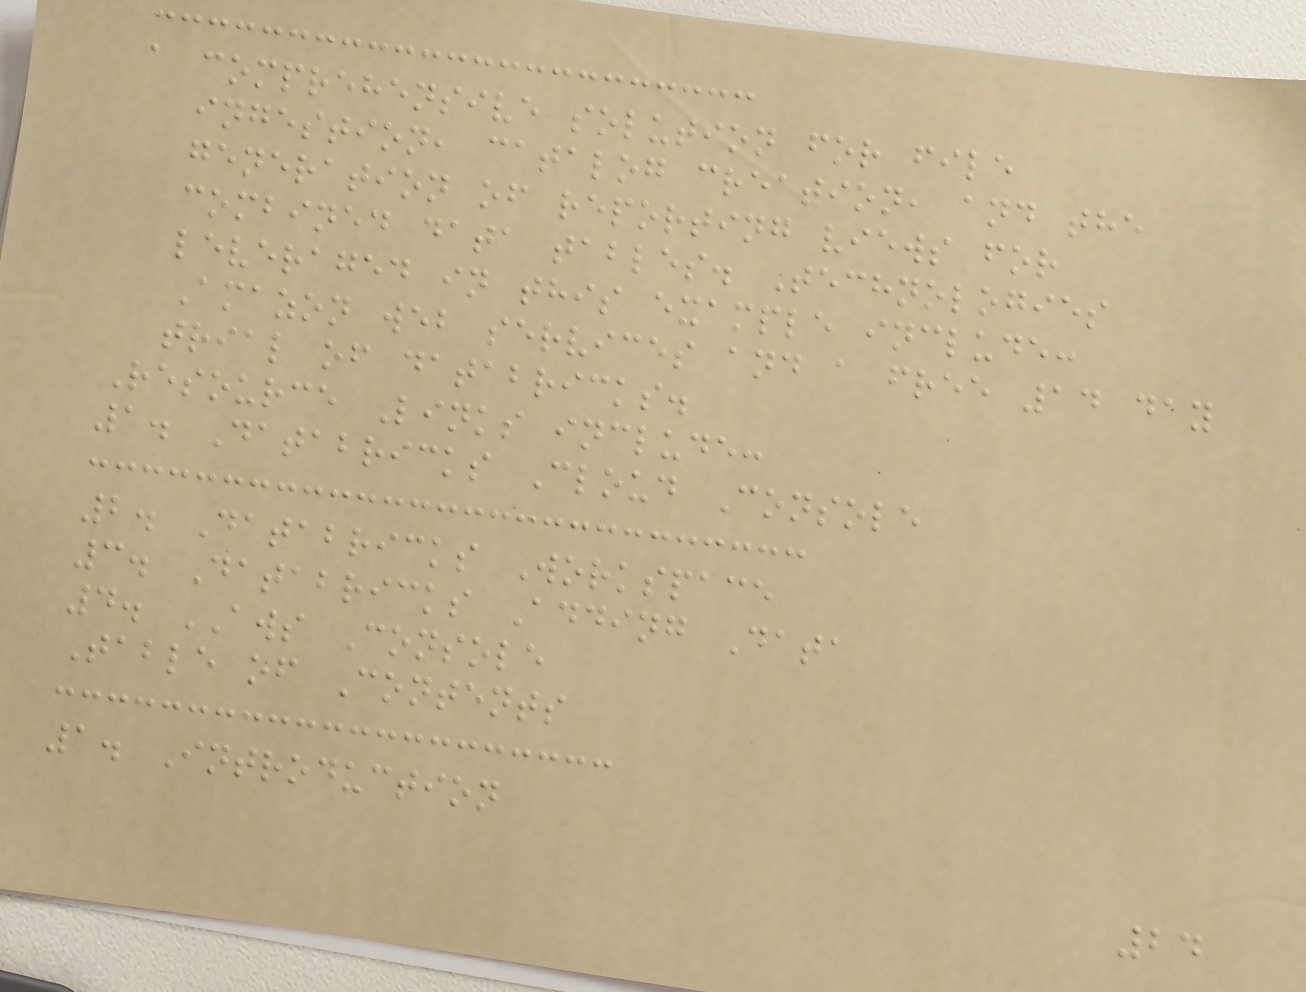a comprehensive solution for file
ingestion, catalog creation, and the
generation of reporting views for
combined data tables. Technologies
leveraged in this example include:
Amazon web services and a free 14 day
trial of databricks.
Resource Links include:
1. Databricks Cloud Console
2. Databricks Workspace
3. Databricks Adding Data
4. AWS Console
Table of Contents
1. Introduction
24
